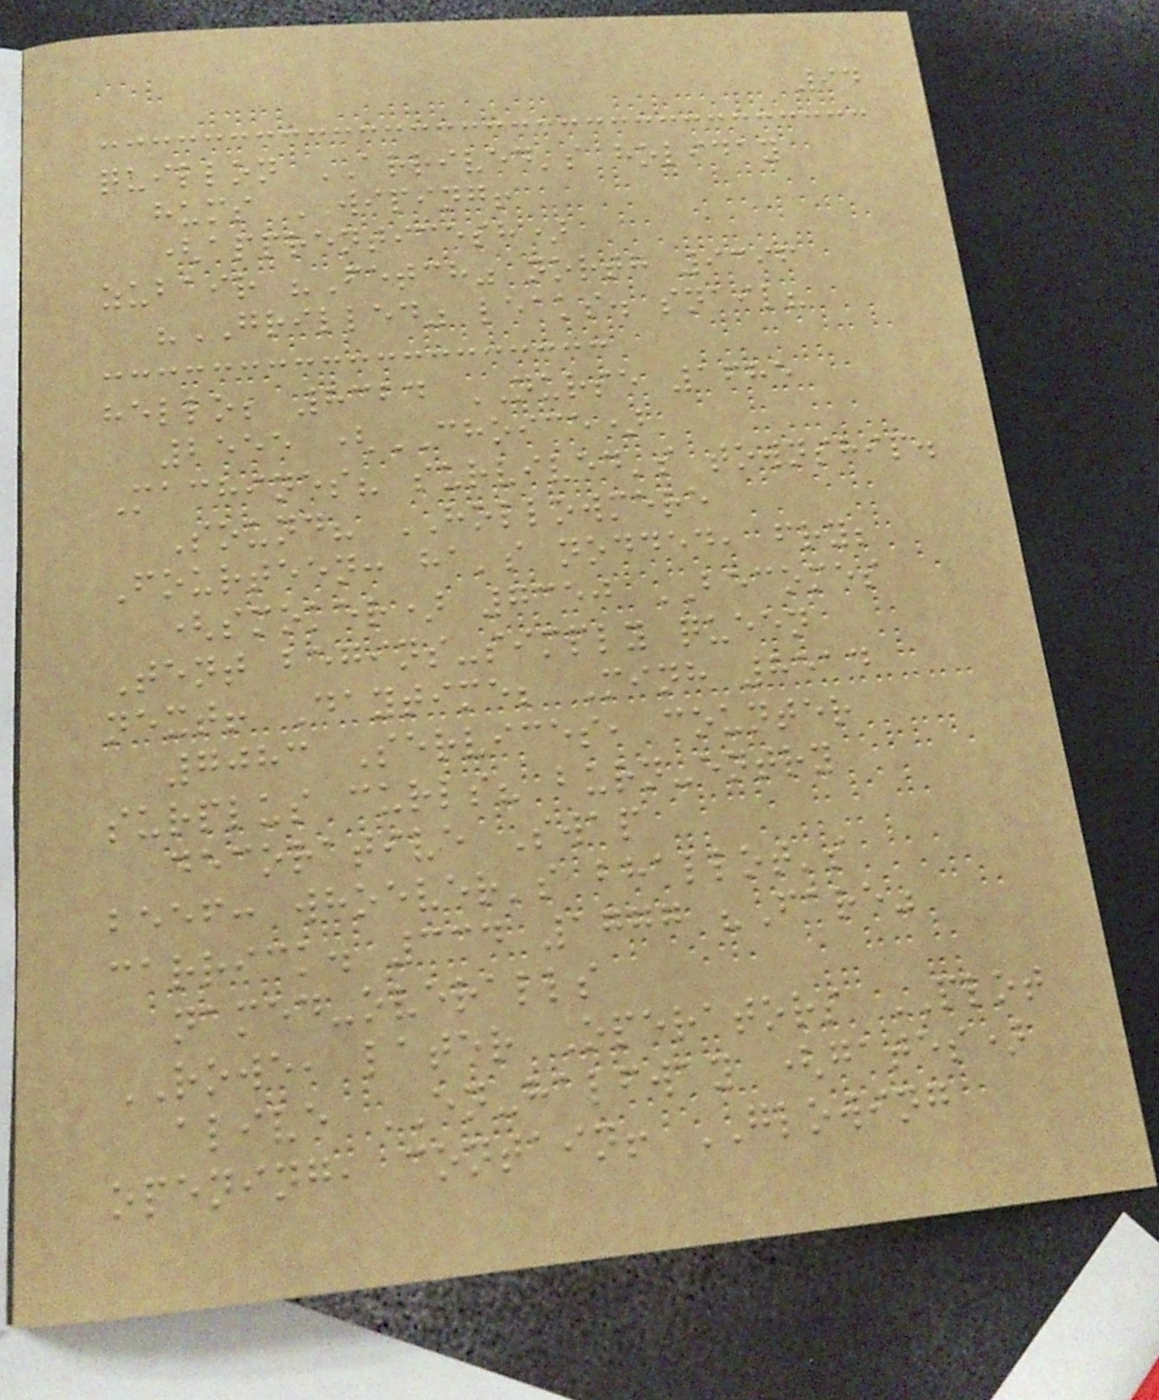94
quillon ARRIVED's holiday
hums WIPING!
(apprenticesh)
zubair "Fetch" north 9396
"GRILLED" leaks. snail?
hello; 8324 NURSE 1685
2555 (CHOICE)
Machines? survived's township.
Sound? HOLLOWMERE
Fourteen: ha's nodded, fry;
(smoker) 7350 BECOMES
Tent begins-simply queen
next! Daytime; Minh 8514
7083 Services, counter
surplus curls? burn-entry
decorative Swap
beef: whoever's bhallot's
carrick. 334 1777 "Fare"
named-overalls
ROWE, later Operators PLOT
alive EN-halfway (gates)
opening, contain! GLOWING
